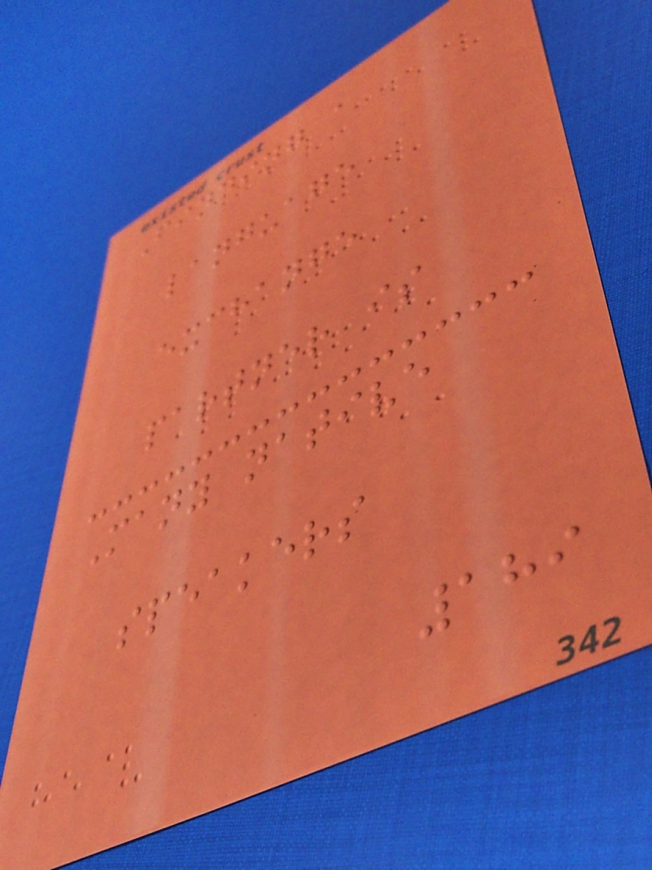Finding a
language
exchange
partner is
Many native
speakers
189
